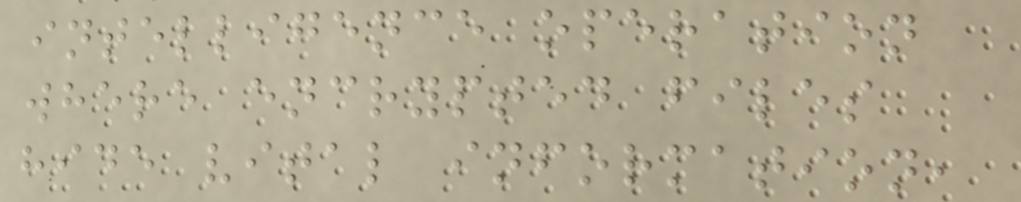intelligence operation
where encrypted files
hide vital information,
